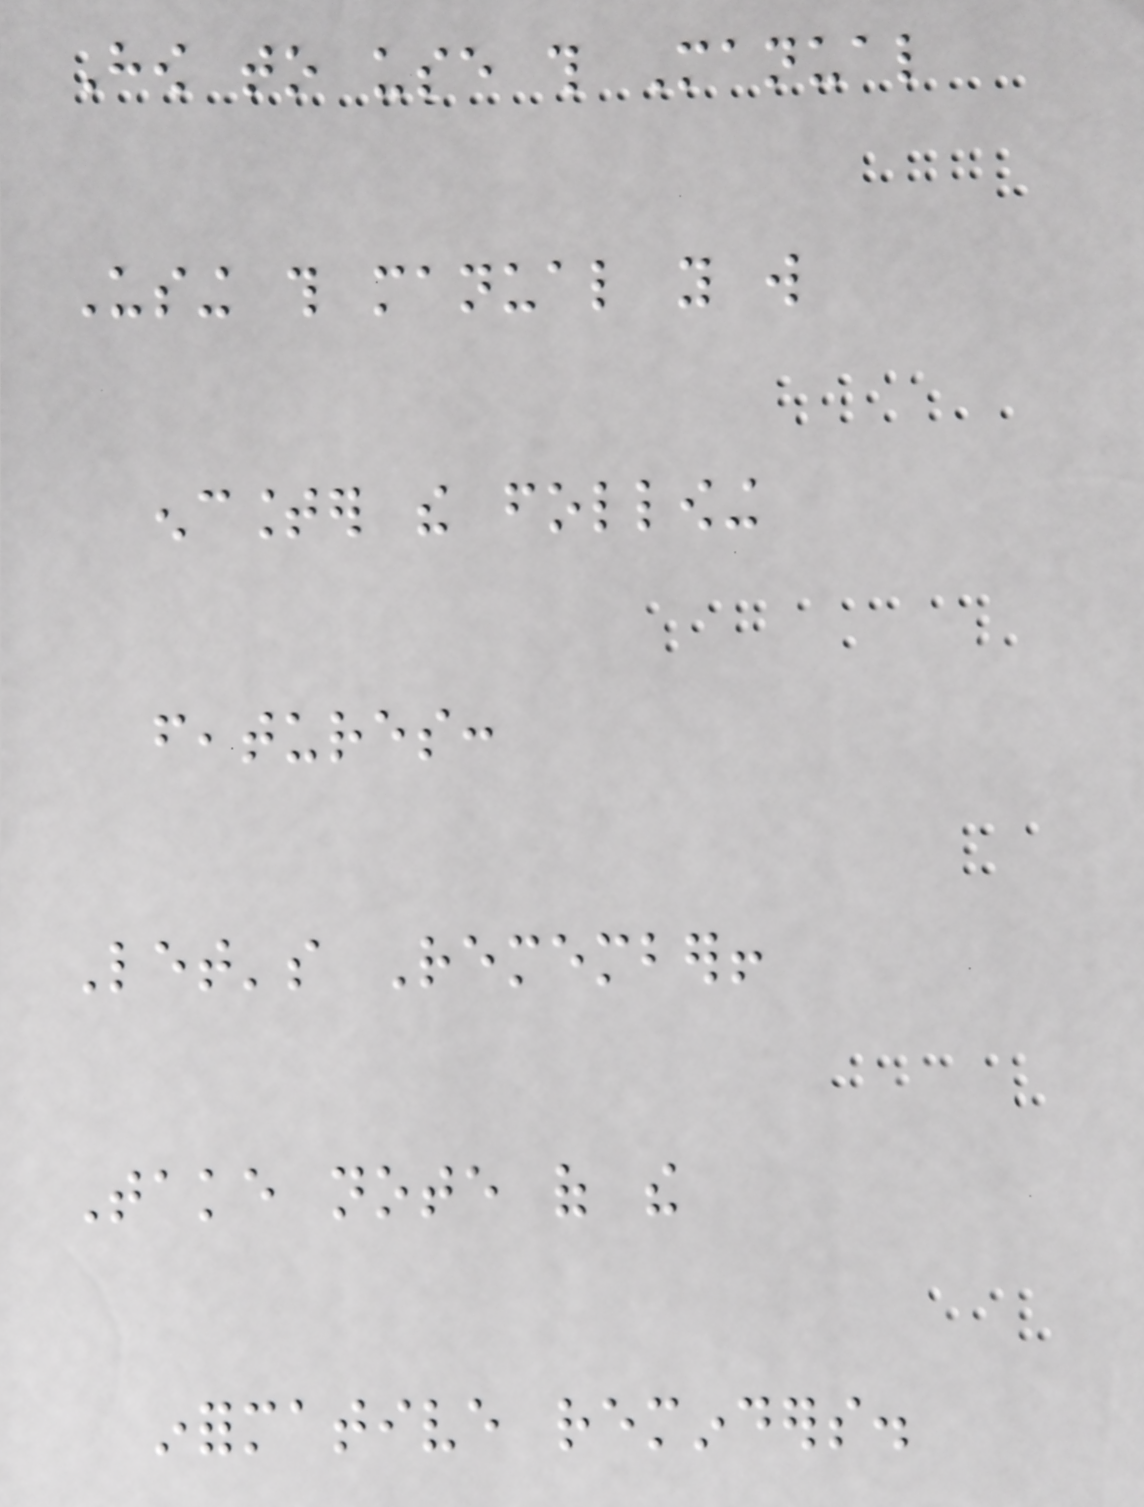How to use this Manual
Using this manual you will
encounter the following
features:
Let's Remember!
Take note of the
informative reminders.
